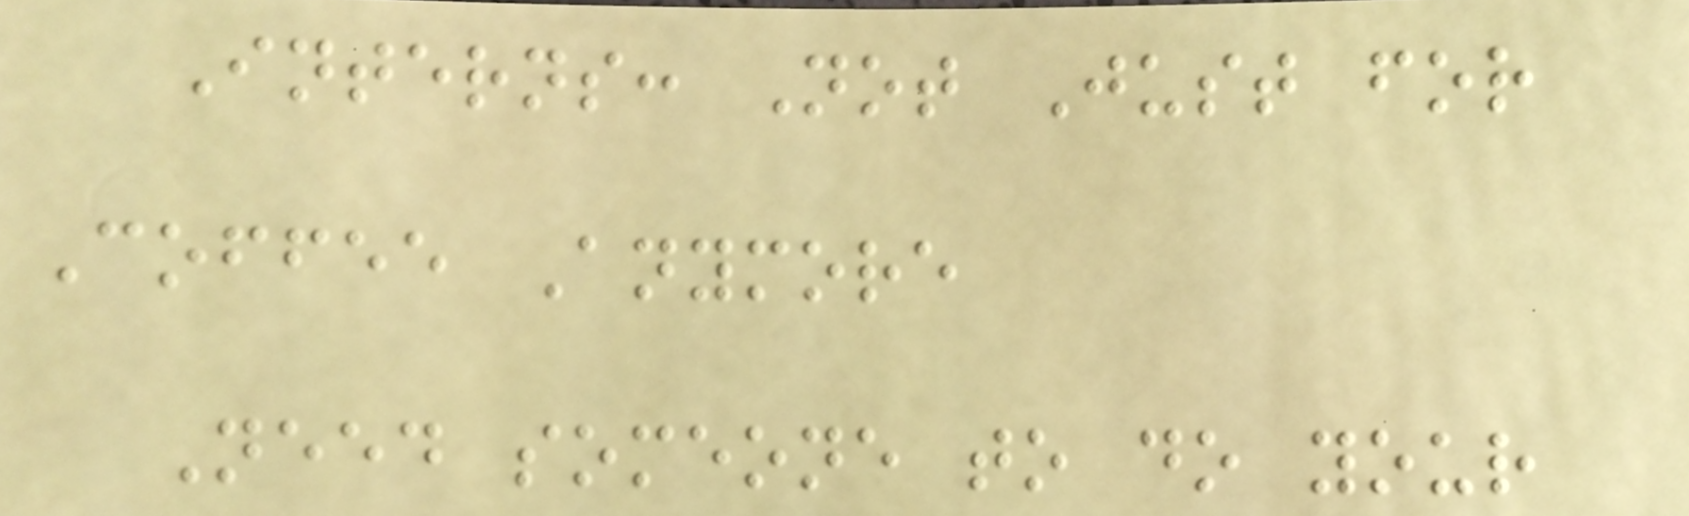Interns: Not Just for
Coffee Anymore
Need someone to do your
